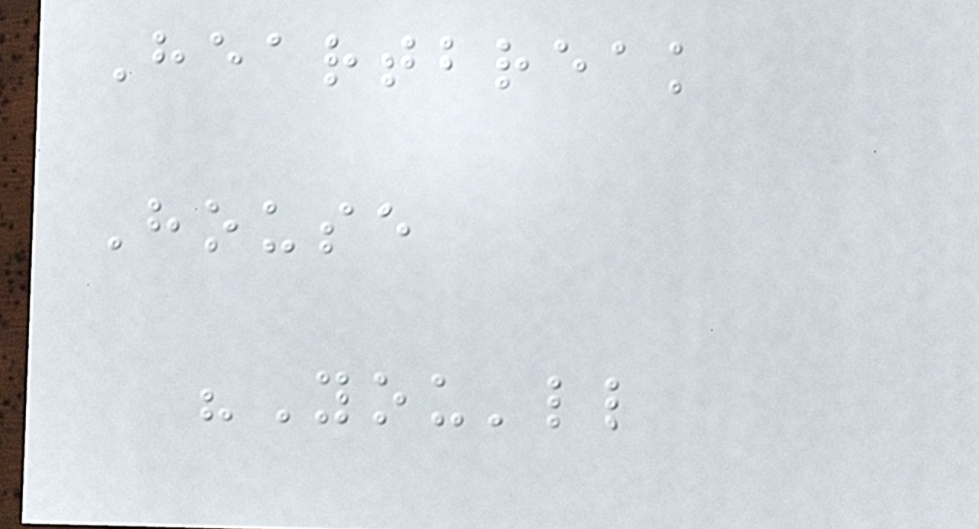Heartbreak
House
"You'll
